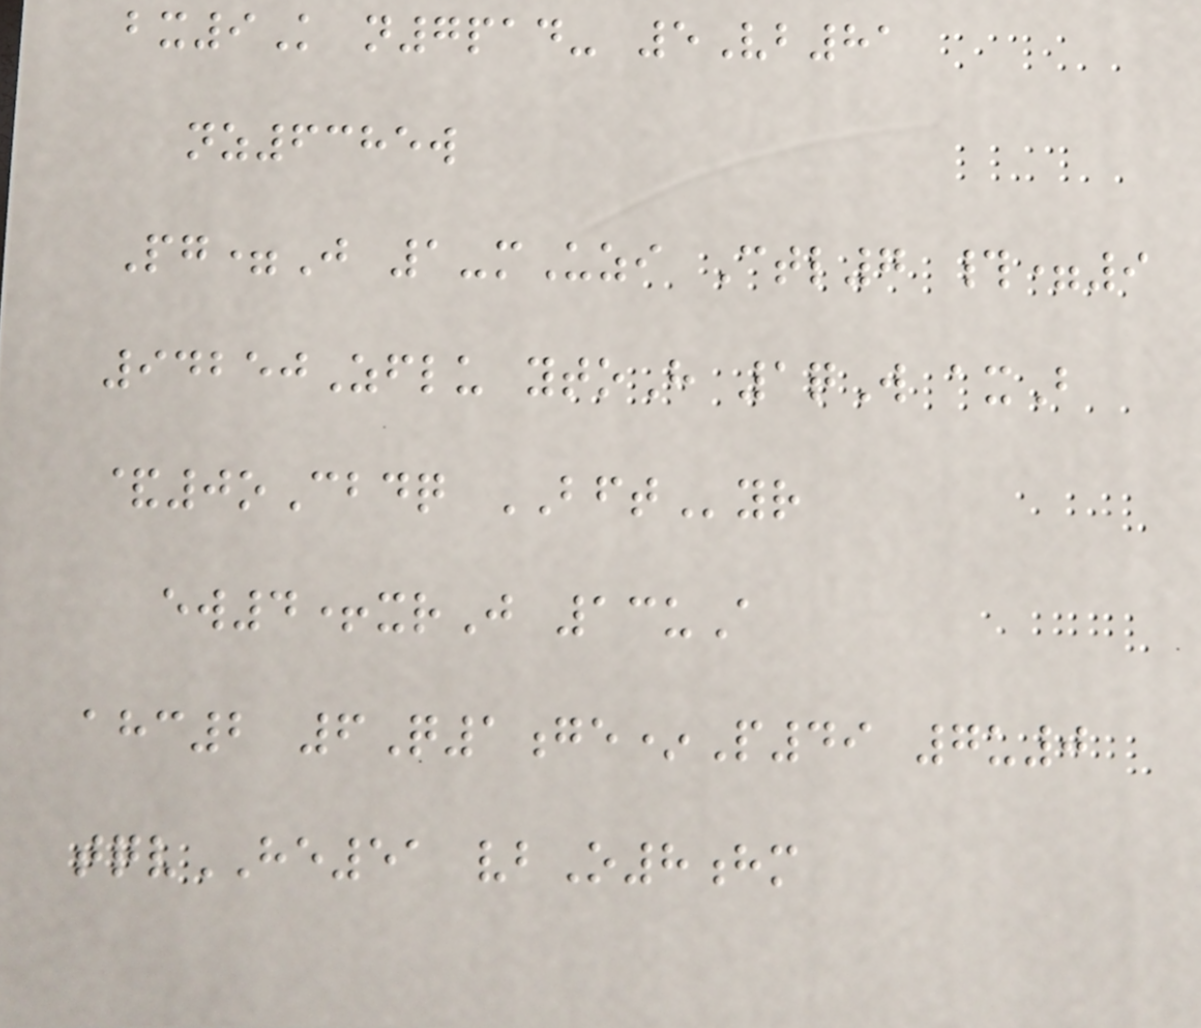bx9K n7pad- 5Vb81
nz6385w
Pg=J 1-mUzi Ctl7 #=9
94250Zflu ytoH 1qW axB
&0oCbdq BFTyr
ew4+xrJ 13uA
ahc2 6Q1ge*P49 7u0
tqvHE51 vbO8hm
